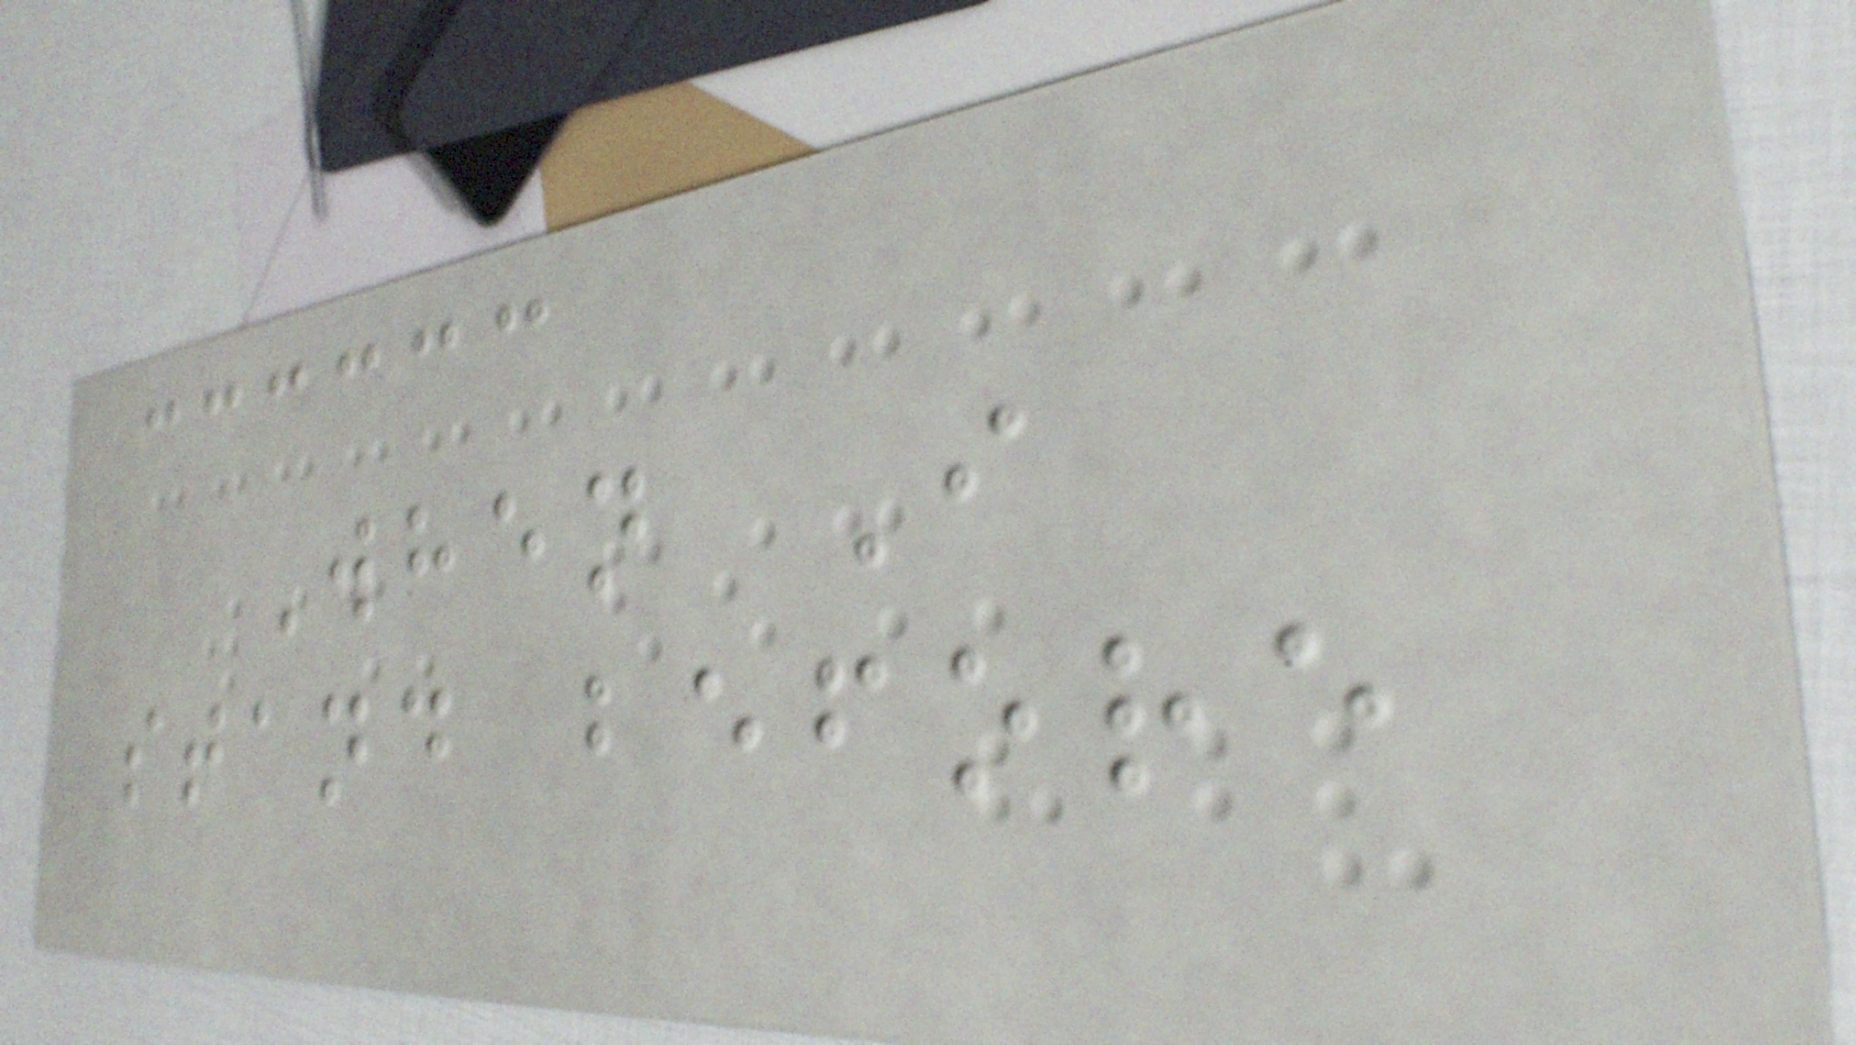When I
stand before
